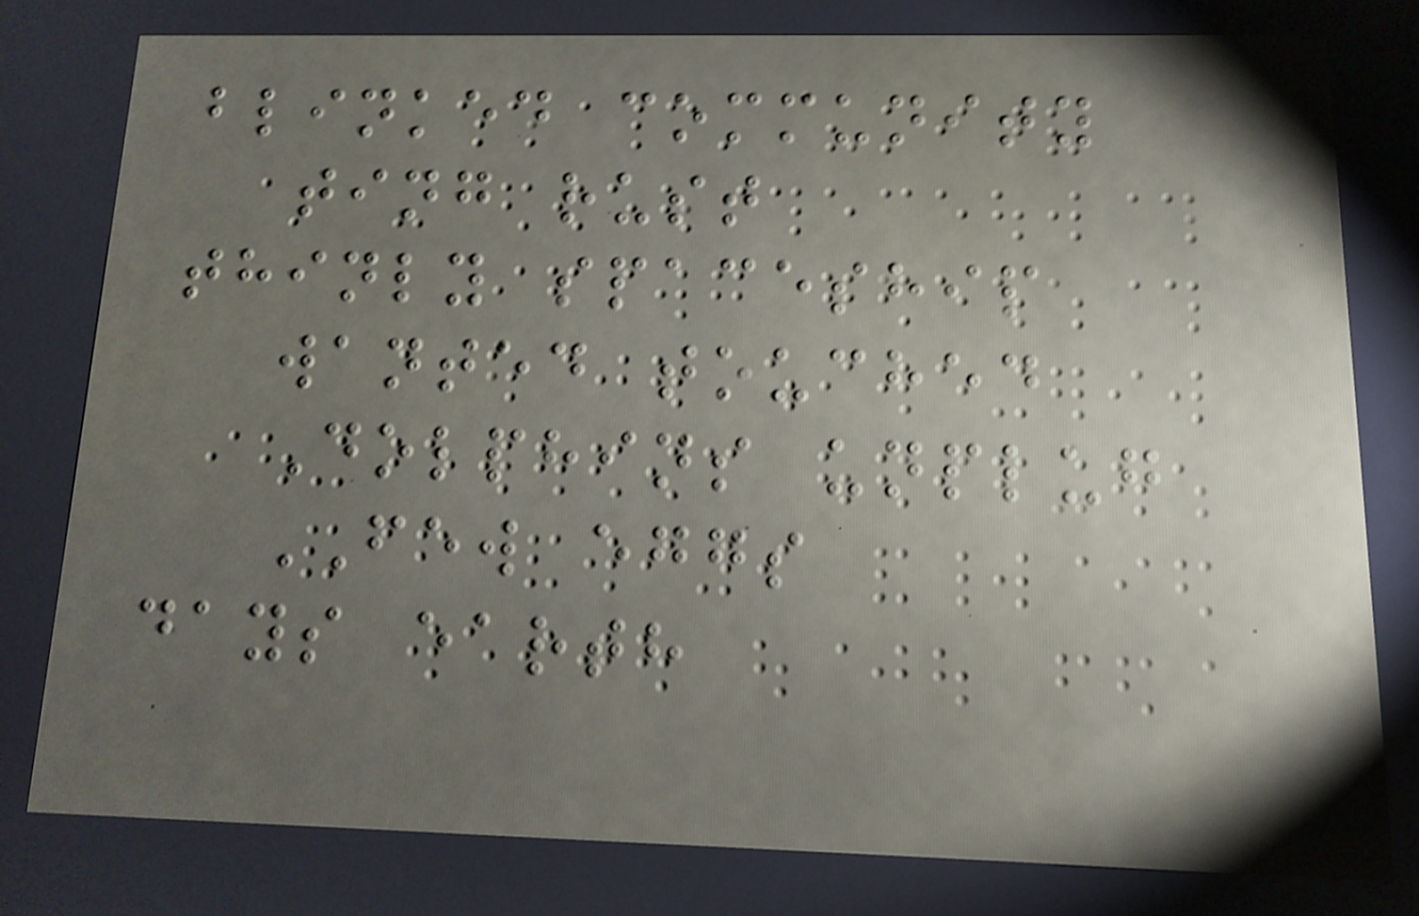blinked community
ting rust
thinly spaceship
wanted touched
Dolphins unplug
FEW eggs
days earth
